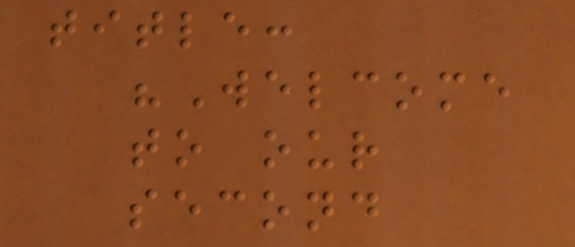title:
"Welcome
to our
second
